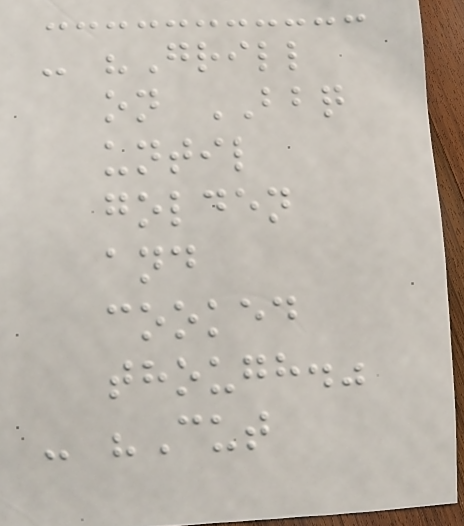- "Grill
on BBQ
until
golden
and
cooked
though."
- "Cut
